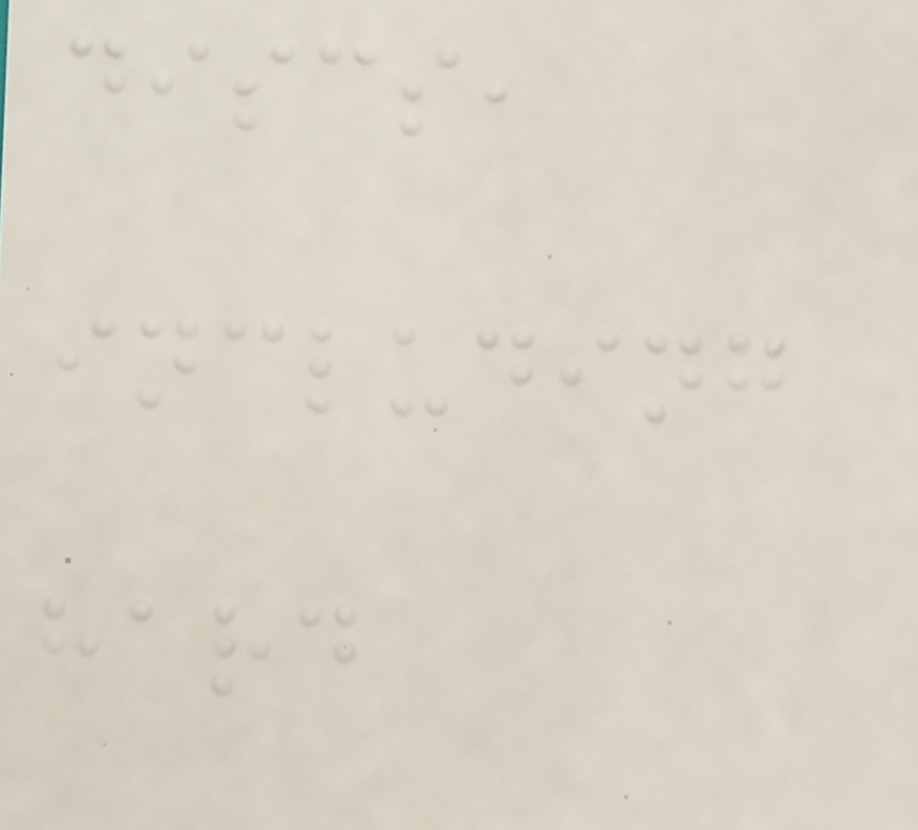discs,
including
hard
